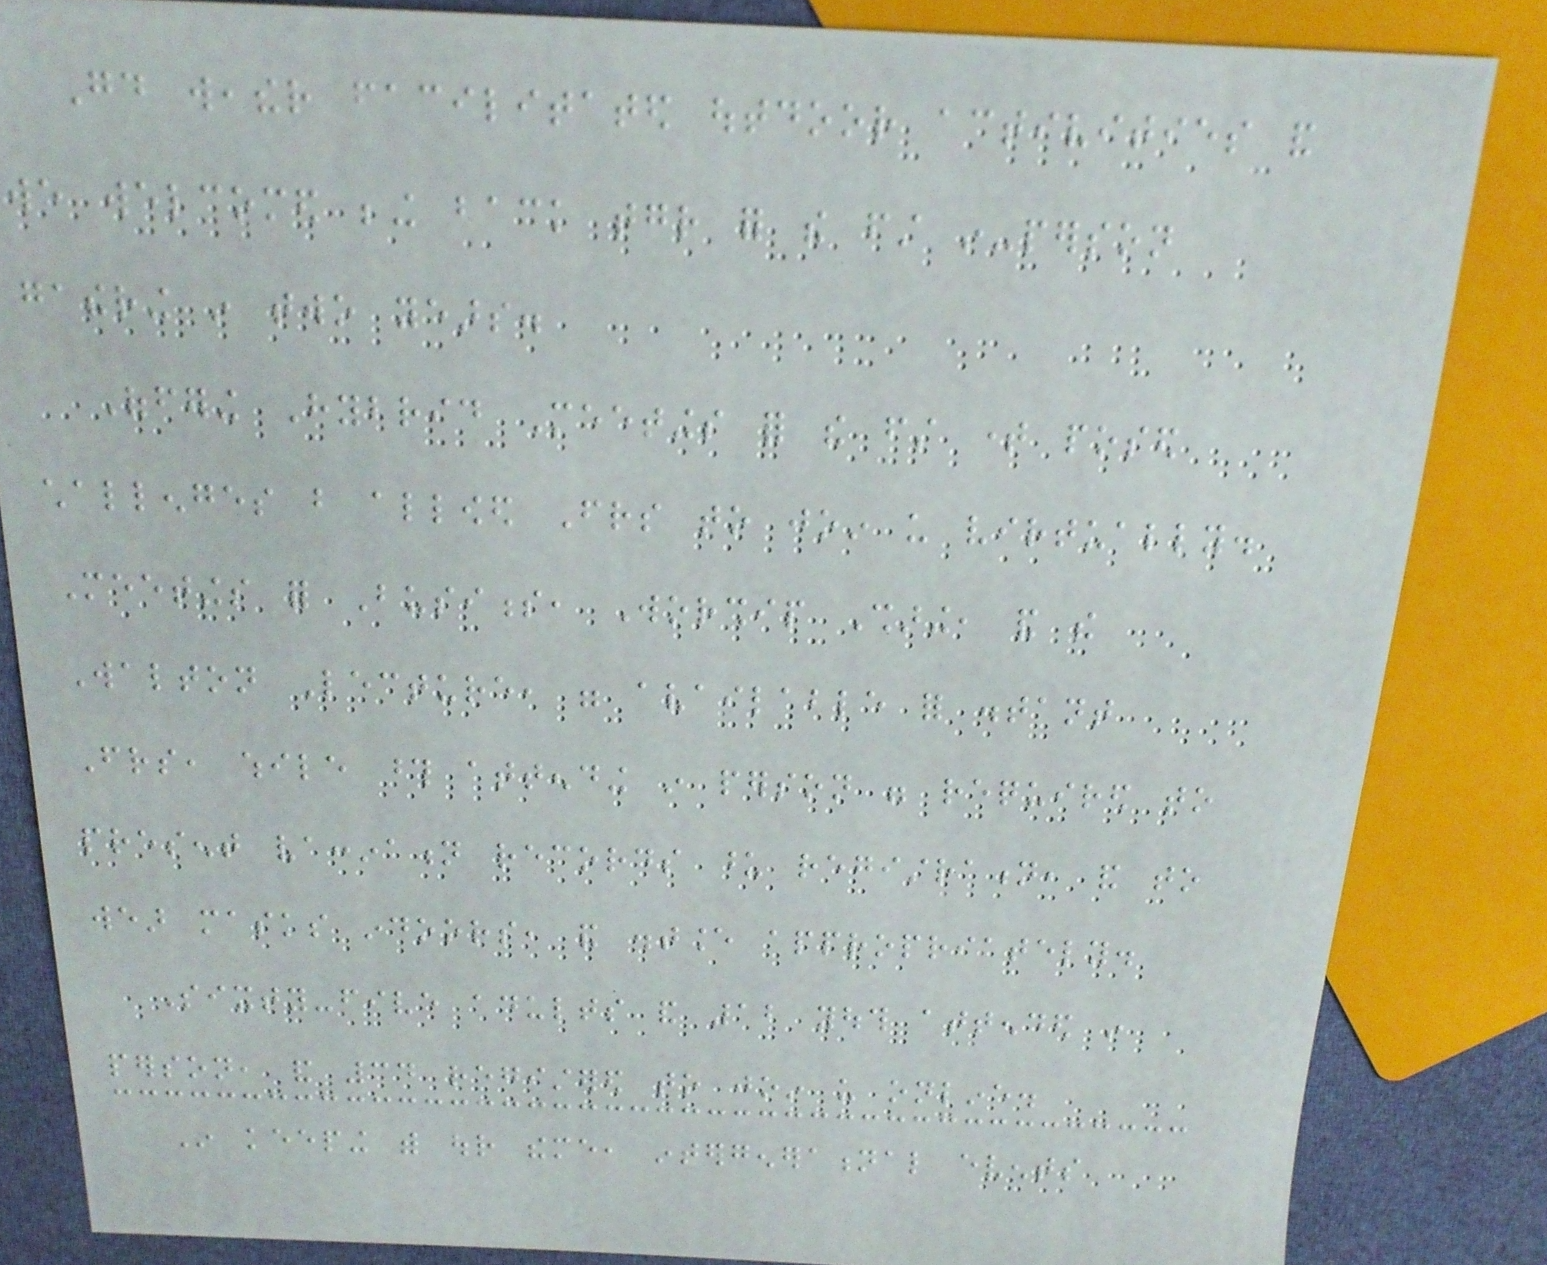Good weather facilitated outdoor activities and
we welcomed being back together for the first in-person
gathering in two years.
Offering Hybrid Meetings for the first time posed
challenges but allowed Friends to join us virtually.
Meetings for Business, Worship Sharing, and the
Walton Lecture, were available for distant
Friends, while those attending in person were required to
present vaccination records upon registration, and to
wear masks indoors, and distance appropriately.
Sixty-five adults and 12 youth attended in
person, and 34 registered to join us online.
In keeping with our theme, intergenerational events
